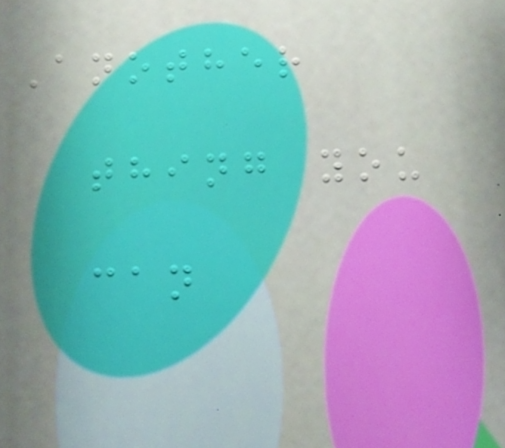Another
thing you
can
